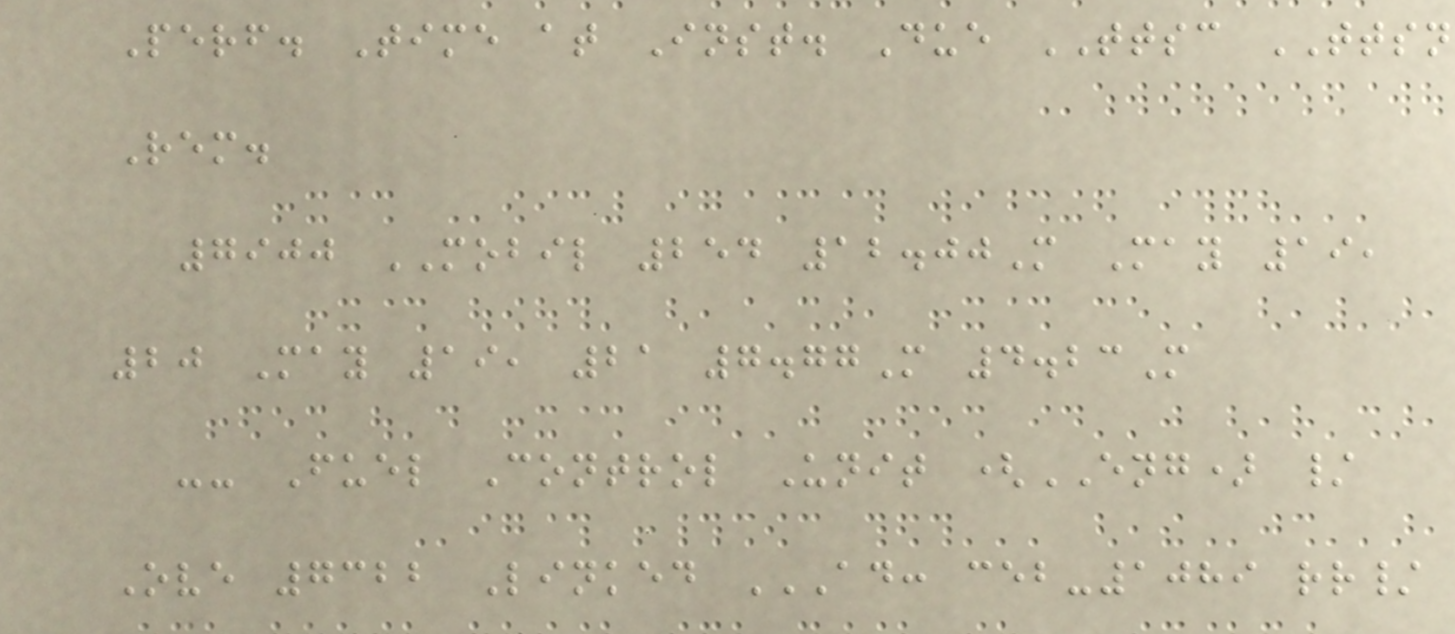Perf. Time at Inst. Due TTSC TTSN
Rem.
7900 MOBIL 254 12.00M May 19,
20 May 19, 21 7.77M 4.23M
-- Fuel Control Unit (ENG) /
Ove 7322 Linked AD: CEB-1089 RR/
